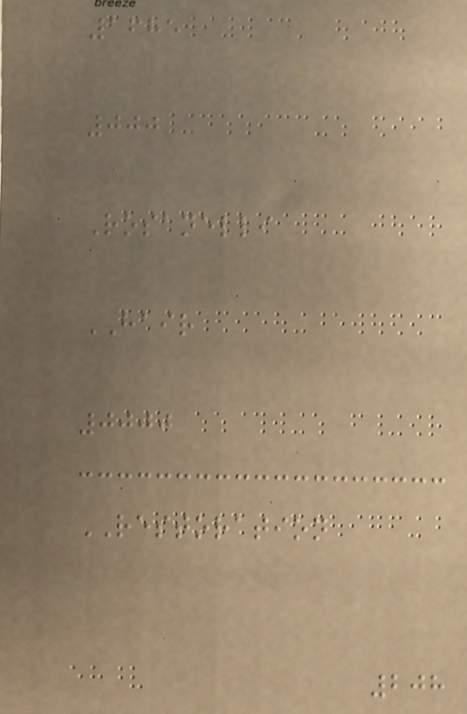1685
000
Rosanelli
HAIR
0000
RESTORATION
208
